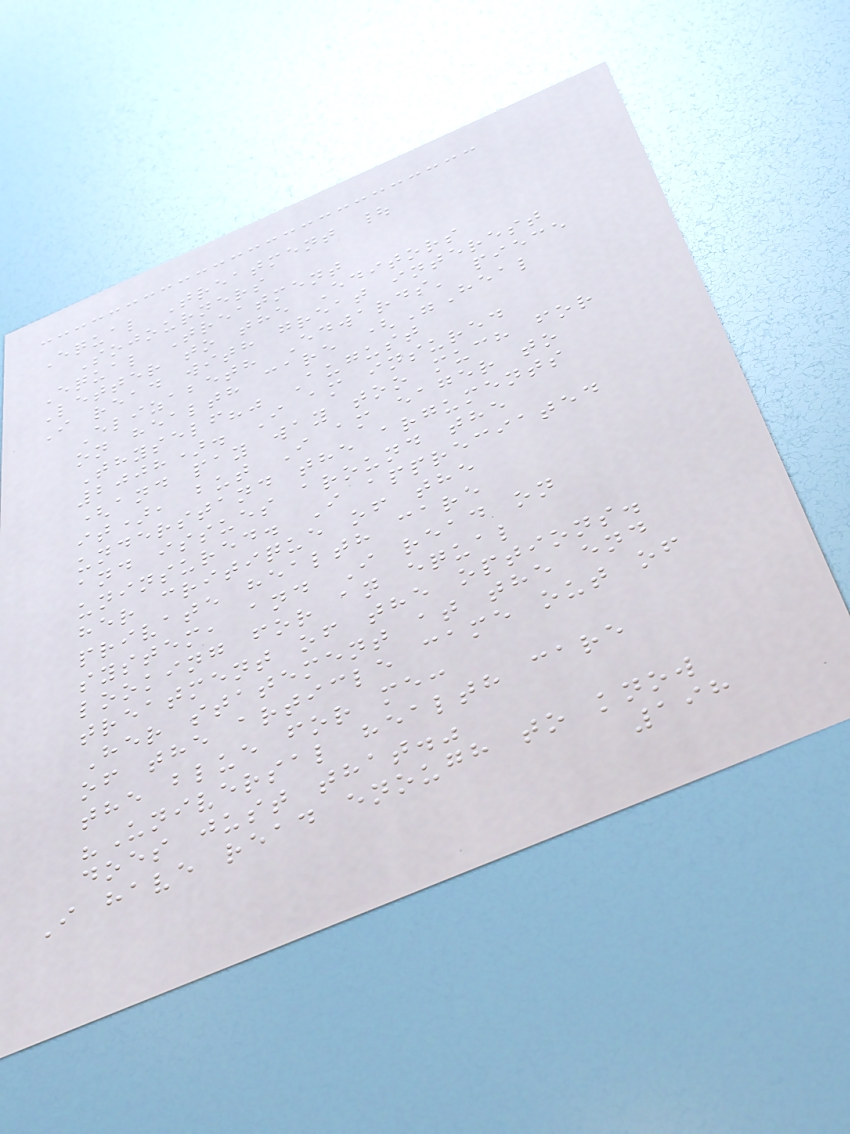Equal Treatment |
Sojourners
Equal Treatment
Letter to the Editors
I read with great interest
Elizabeth Edwards' piece
on health care ("Heal
Thyself?" August
2008). I am insured
(and pay way too much for
it), but I am eager to
understand the arguments
and issues around the
uninsured. I appreciated
her critique of the
private health care
system, and I read on
looking for an equal
treatment of the options.
Her statement at the end
of the article came out of
the blue for me:
"Universal health care
does just that."
I have read enough to know
198
